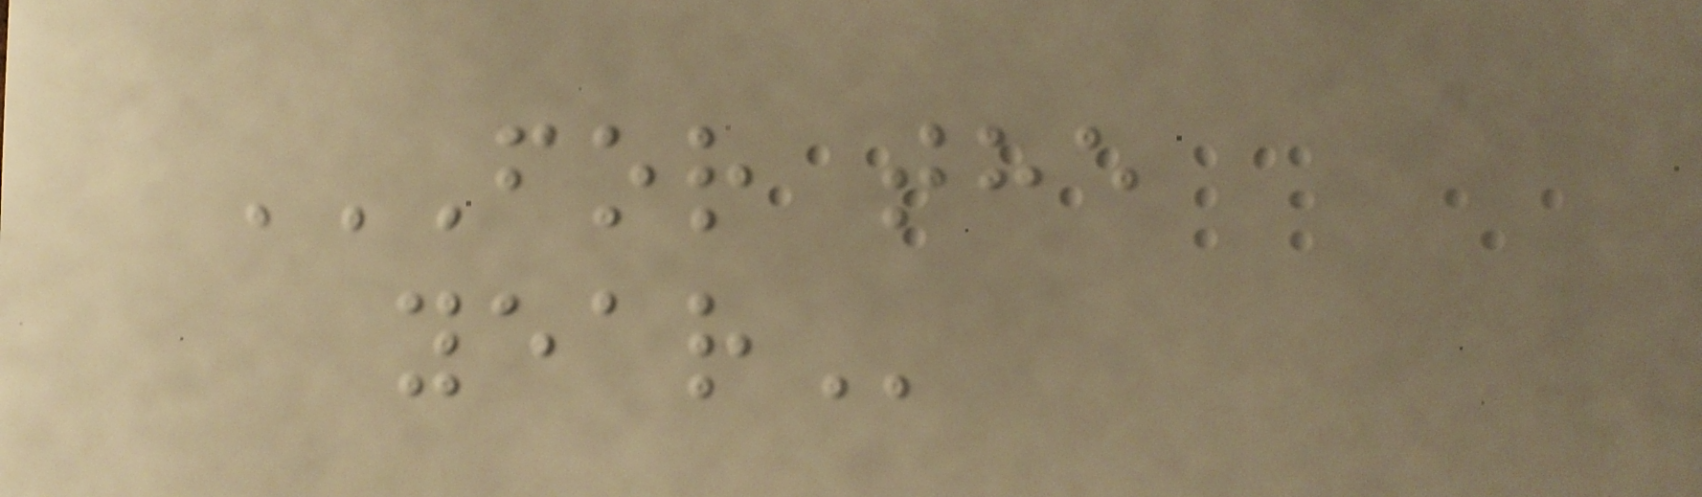FOR THE
YEAR
